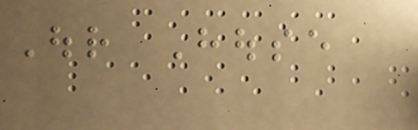Our House
